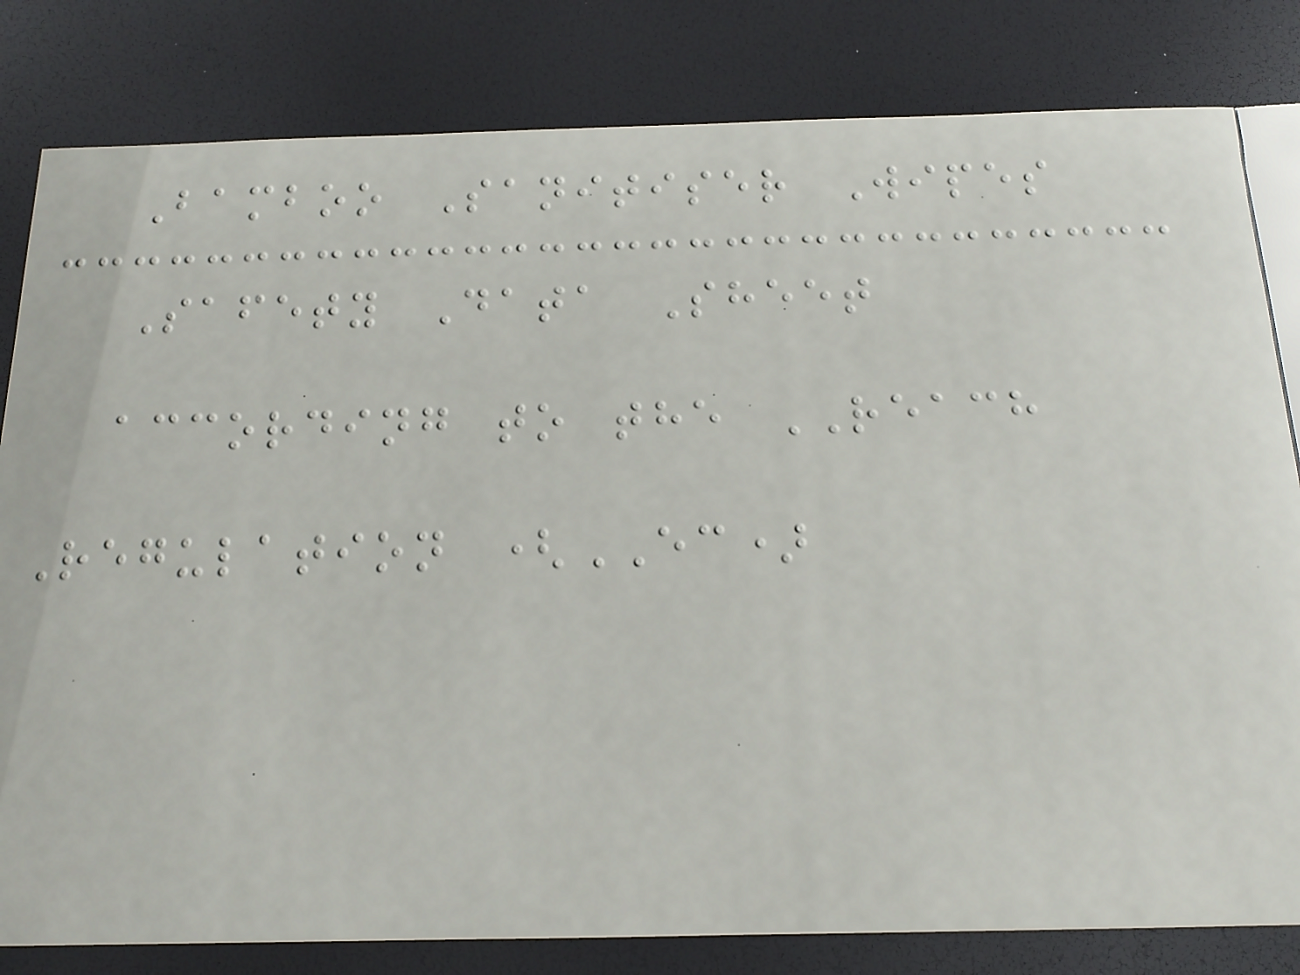Bamboo Sanitiser Wipes
Safety Data Sheet
according to the REACH
Regulation (EC)
